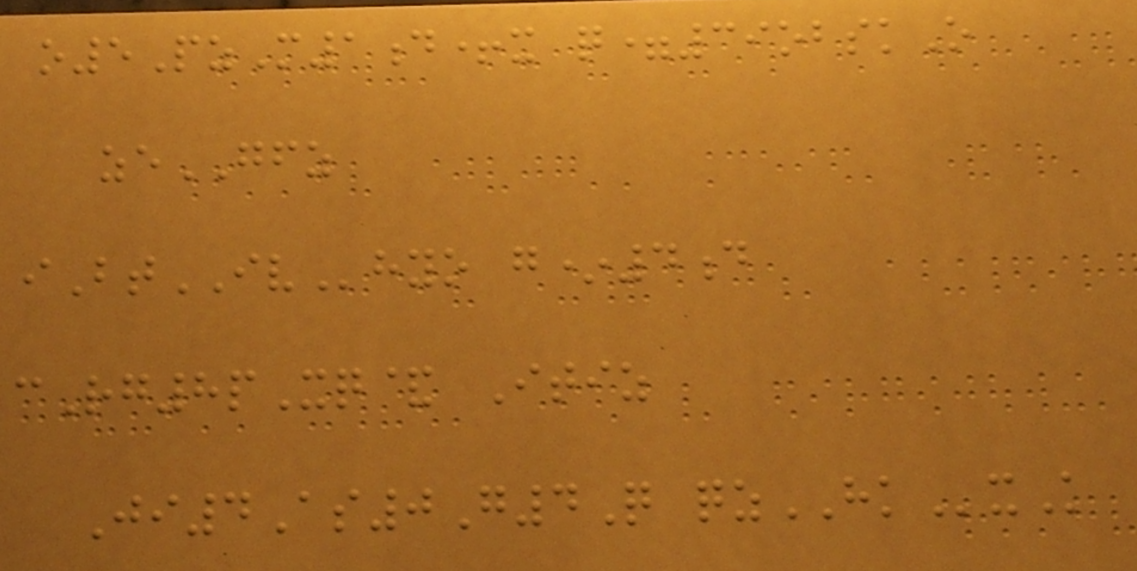o5PzM1d+x q=39obskO
zeGFZ
iBtIVhyo g*4d
cRg8pXq& Itiz
Ji4As0G4Q qzHKxK
